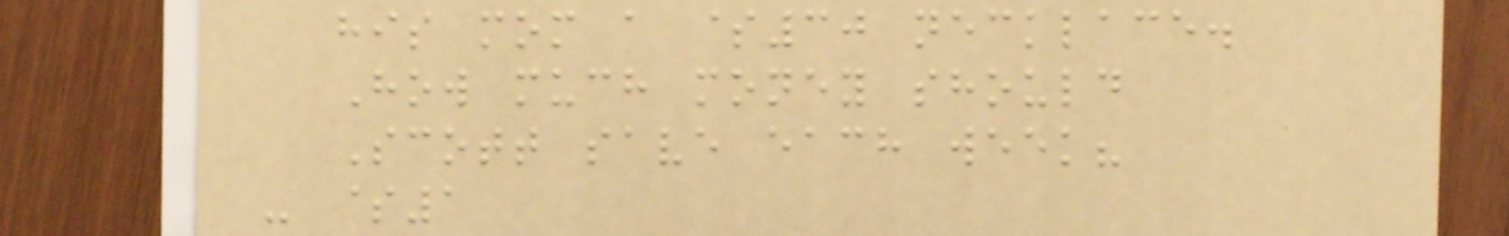his mom a $30 necklace.
How much money should
Scott save each week?
- $1
